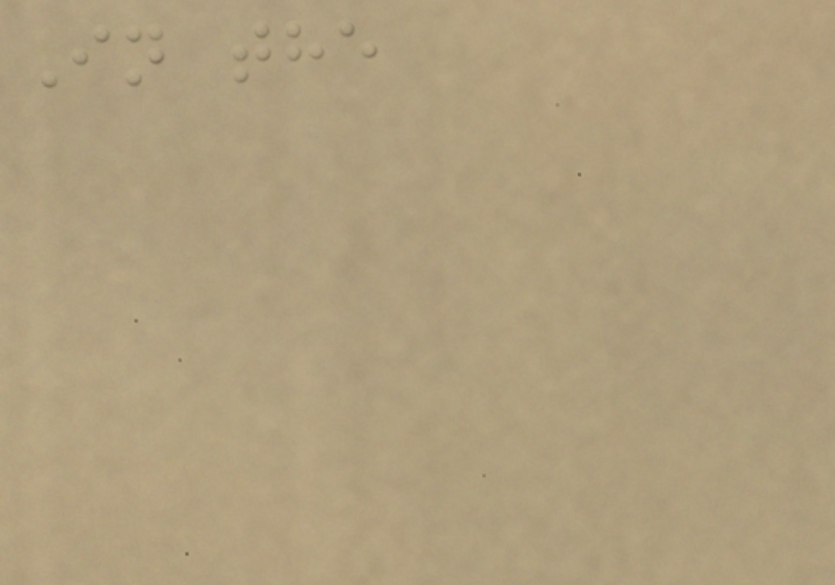In the
